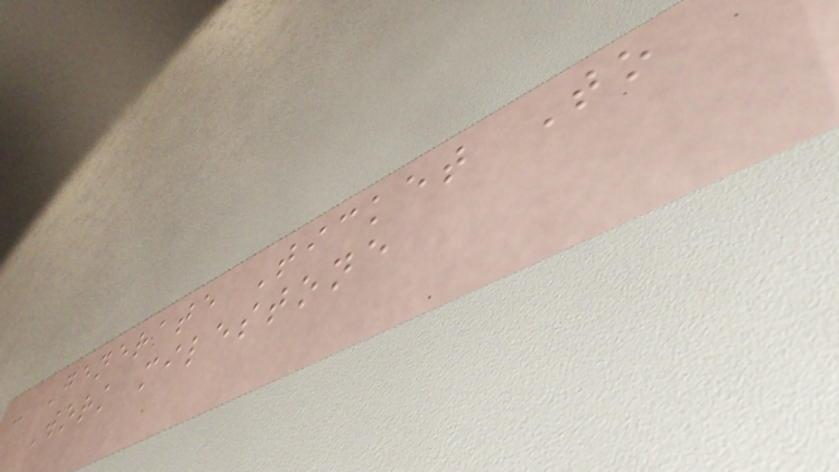- Generate Ticket To
Work milestone
